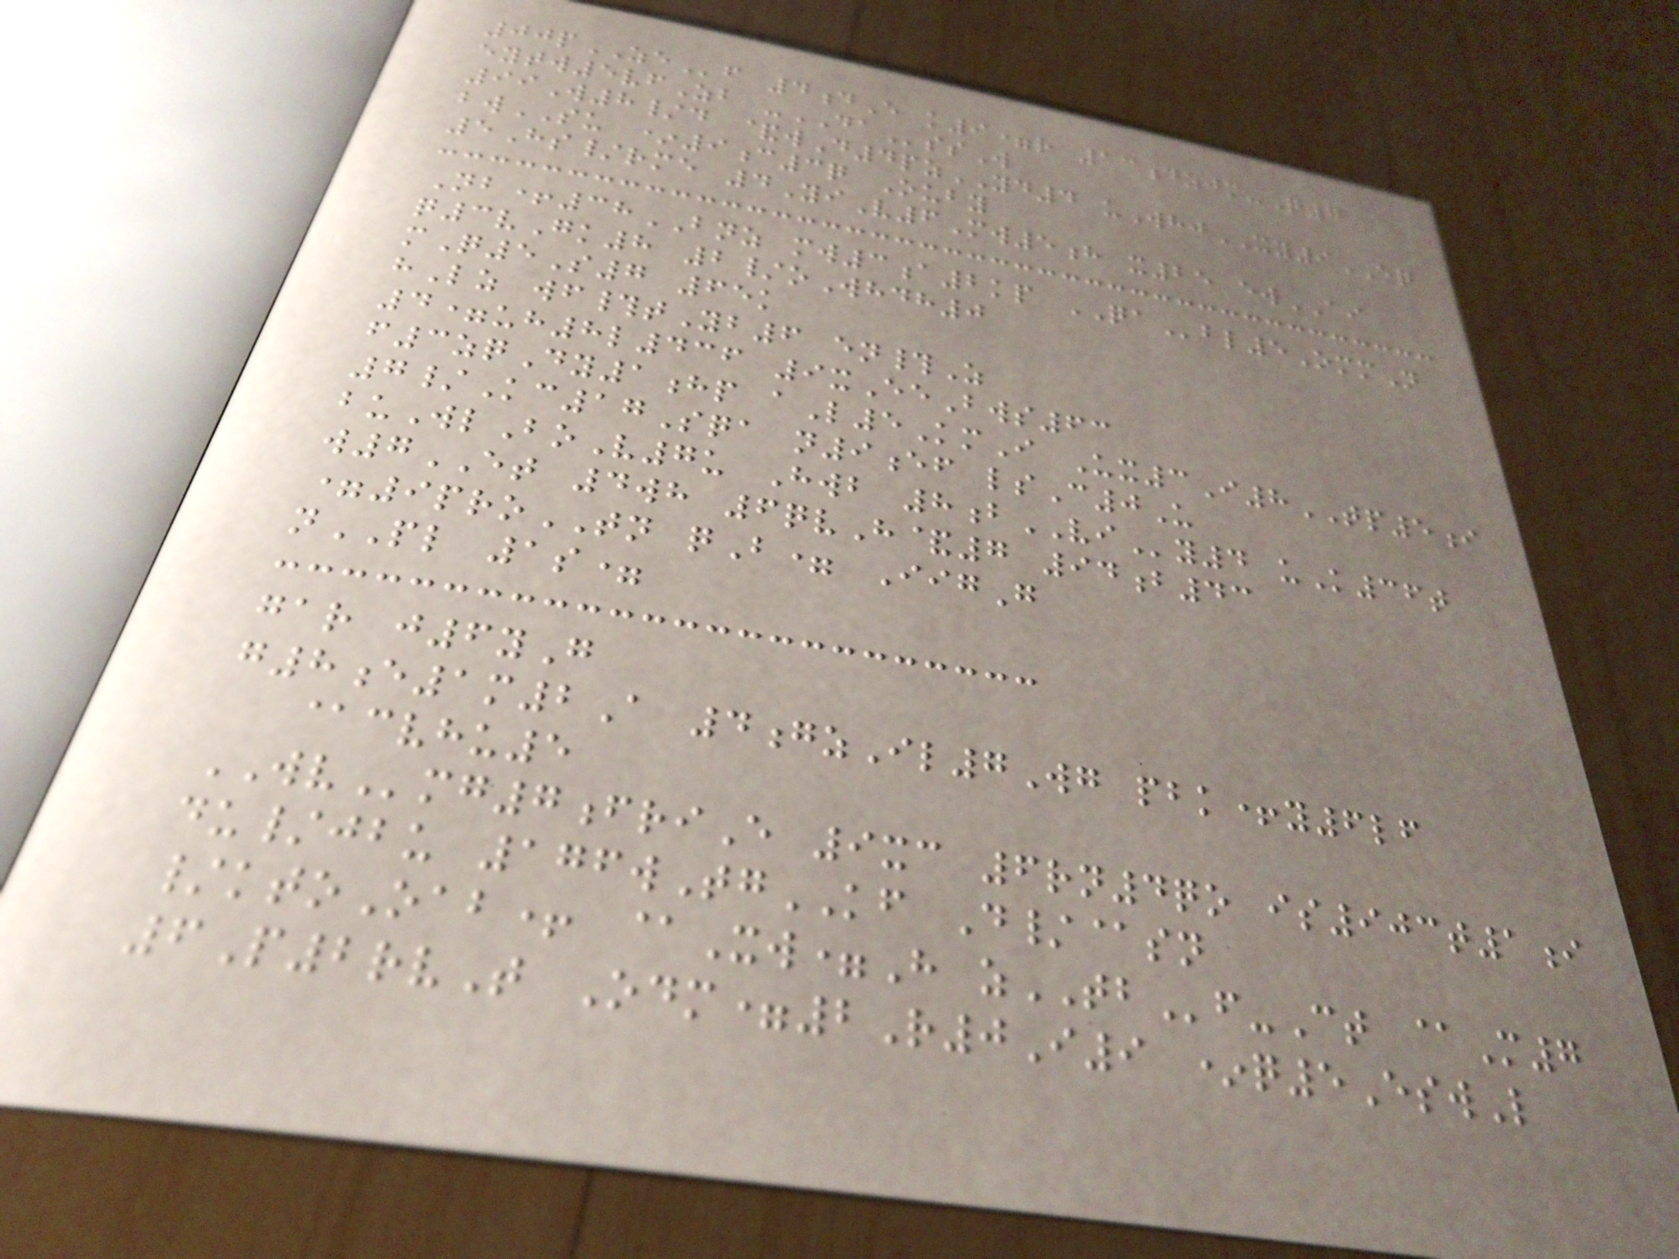00pZEf 4dE k9=r 13dzjm-Q7
eytw5vfZb -DAssW
99W8/d &wD4pzYD4 uWhjXY9EQ
bwSU *9c3q Ouby
5Hs/rme 4YiV6Mw5h x25 ewAI
Nb+38BNZ mw3a2kp QAbl5OmmN
q3vGk8 2/oWhdh0
mQ5S7 65k
hLz wf#tYb6 en#Z
4=uh8l436 9xEeBws63
f3zqDy1hp aL5KmI Ux3I8TP5i
7/Kc17Sqa n9ef lsC0U
buWlBoV7u Hwb 8bVIy4 uK36t
w7ET 4wh 6qvH&7 94b43
=9proTN qB= IigG
nPL 1s=
gar j6yG
g8e1m2A 4gzIl7Wg pbk+y6lf
@cvhu5
WVmg7friE 9xc 6rn4qo is903t1i
du/jbu 176wTgKF D/@sn
/ktoOab+ @Xw=H zTBf-Ct @M7
6P2rvT Odm=2R0I9 *q5EswL
